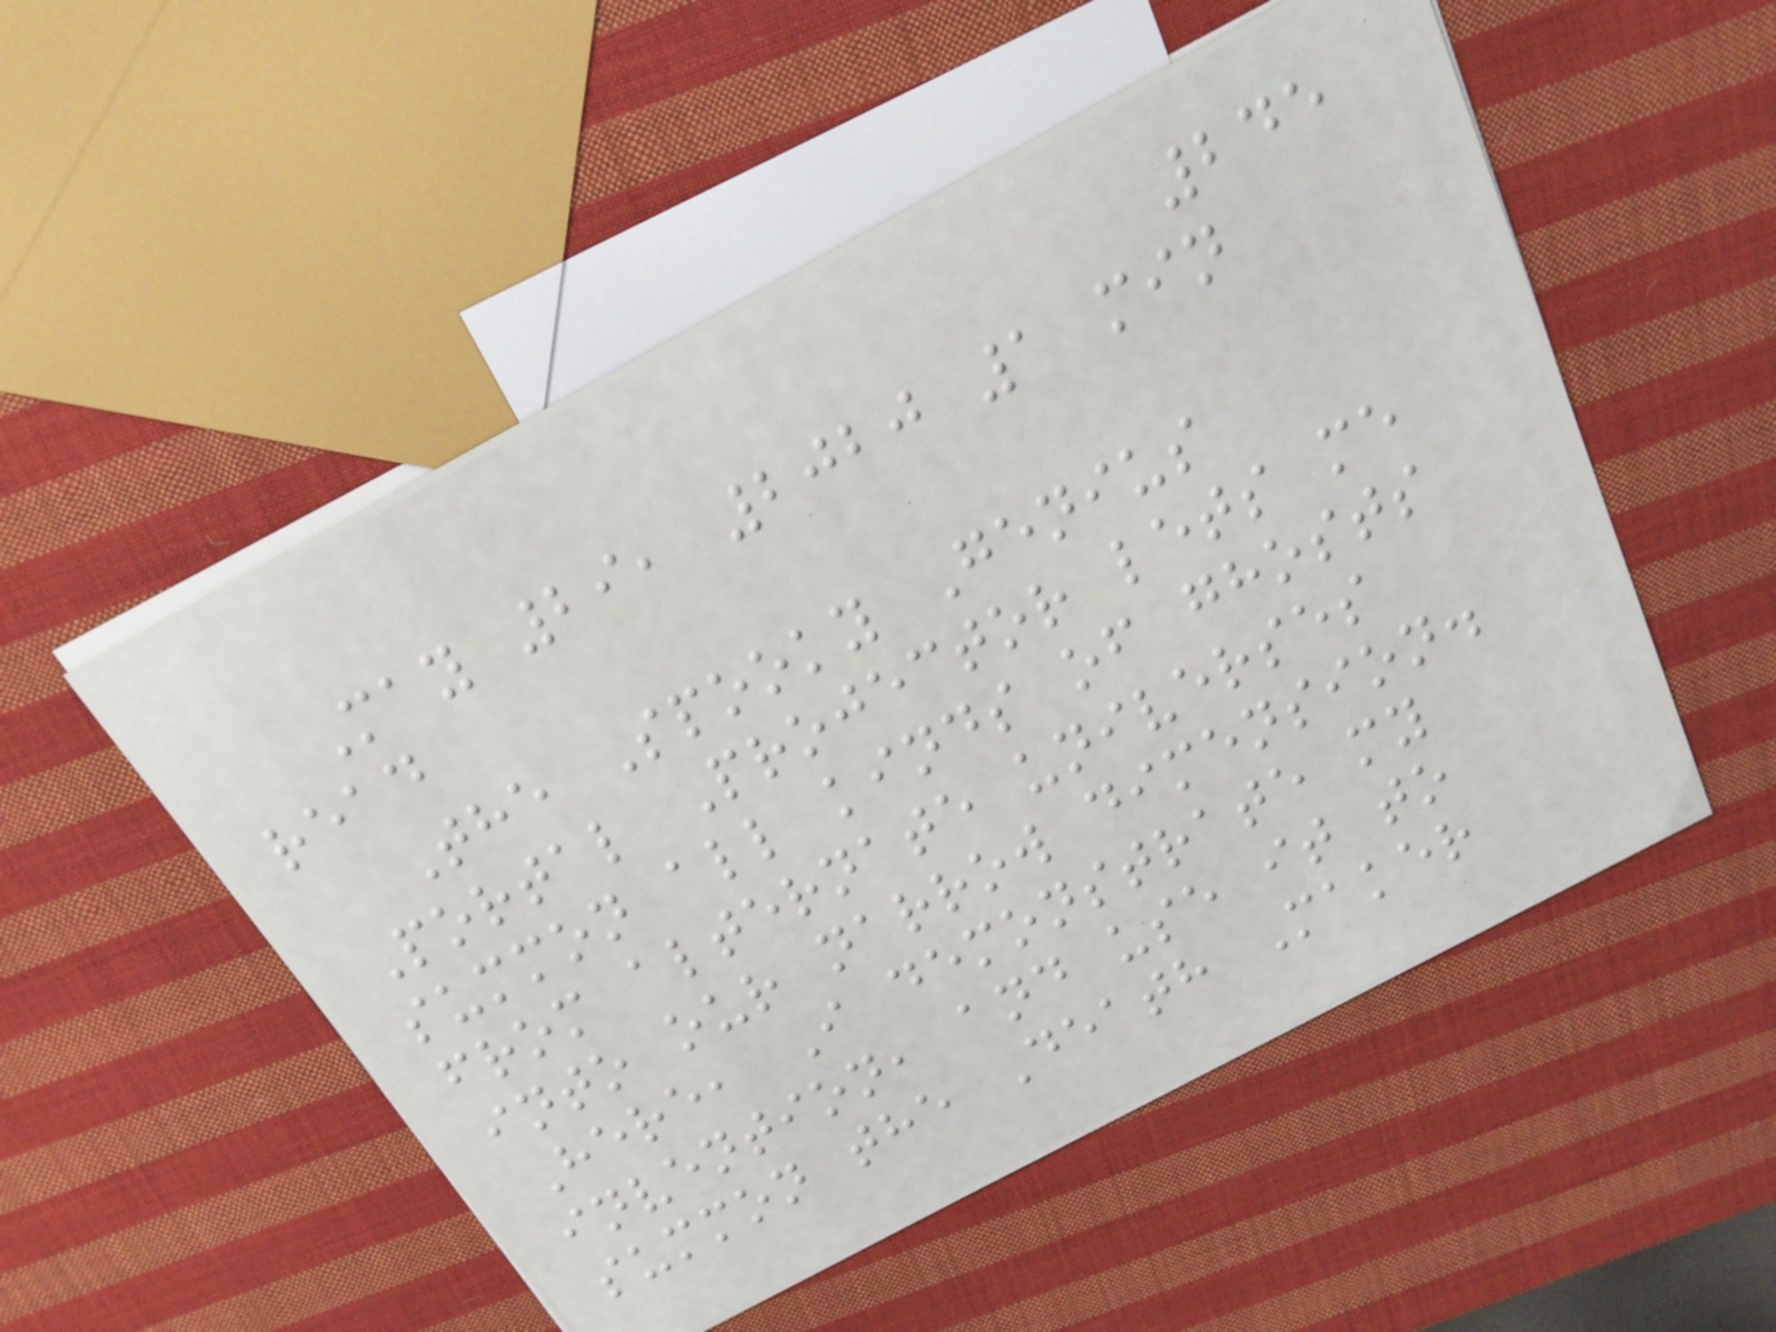245
May 29, 2020 1 min
read
The Spooky Genius
Portal Projector lets me
summon all kinds of ghosts
from alternate universes
into our narrow dimension.
Here, I demonstrate my
invention, and use it to
summon the Death Maker
